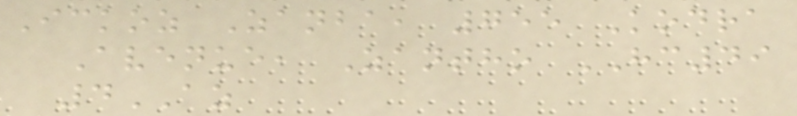Ickoz Zanba, 755 Kodra
Avenue, Zantho HC49
4AZ
